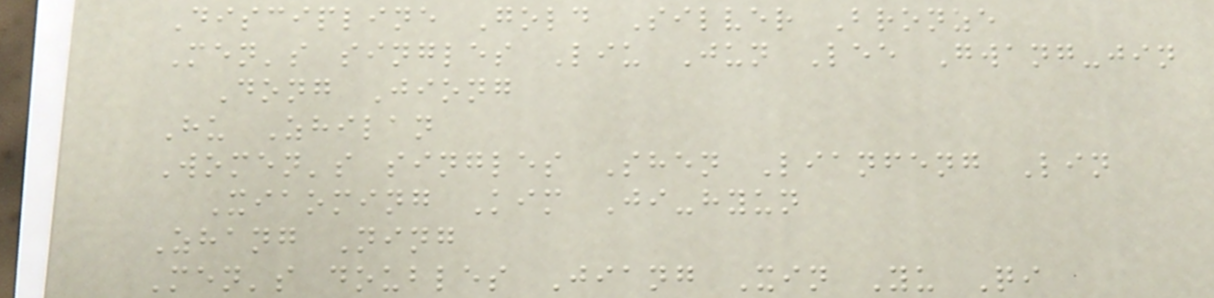Discipline Gold Silver Bronze
Men's singles Liu Jun Lee Gwang-jin
Dong Jiong
Hu Zhilan
Women's singles Shen Lianfeng Lin
Xiaoming Kim Ji-hyun
Zhang Ning
Men's doubles Jiang Xin Yu Qi
